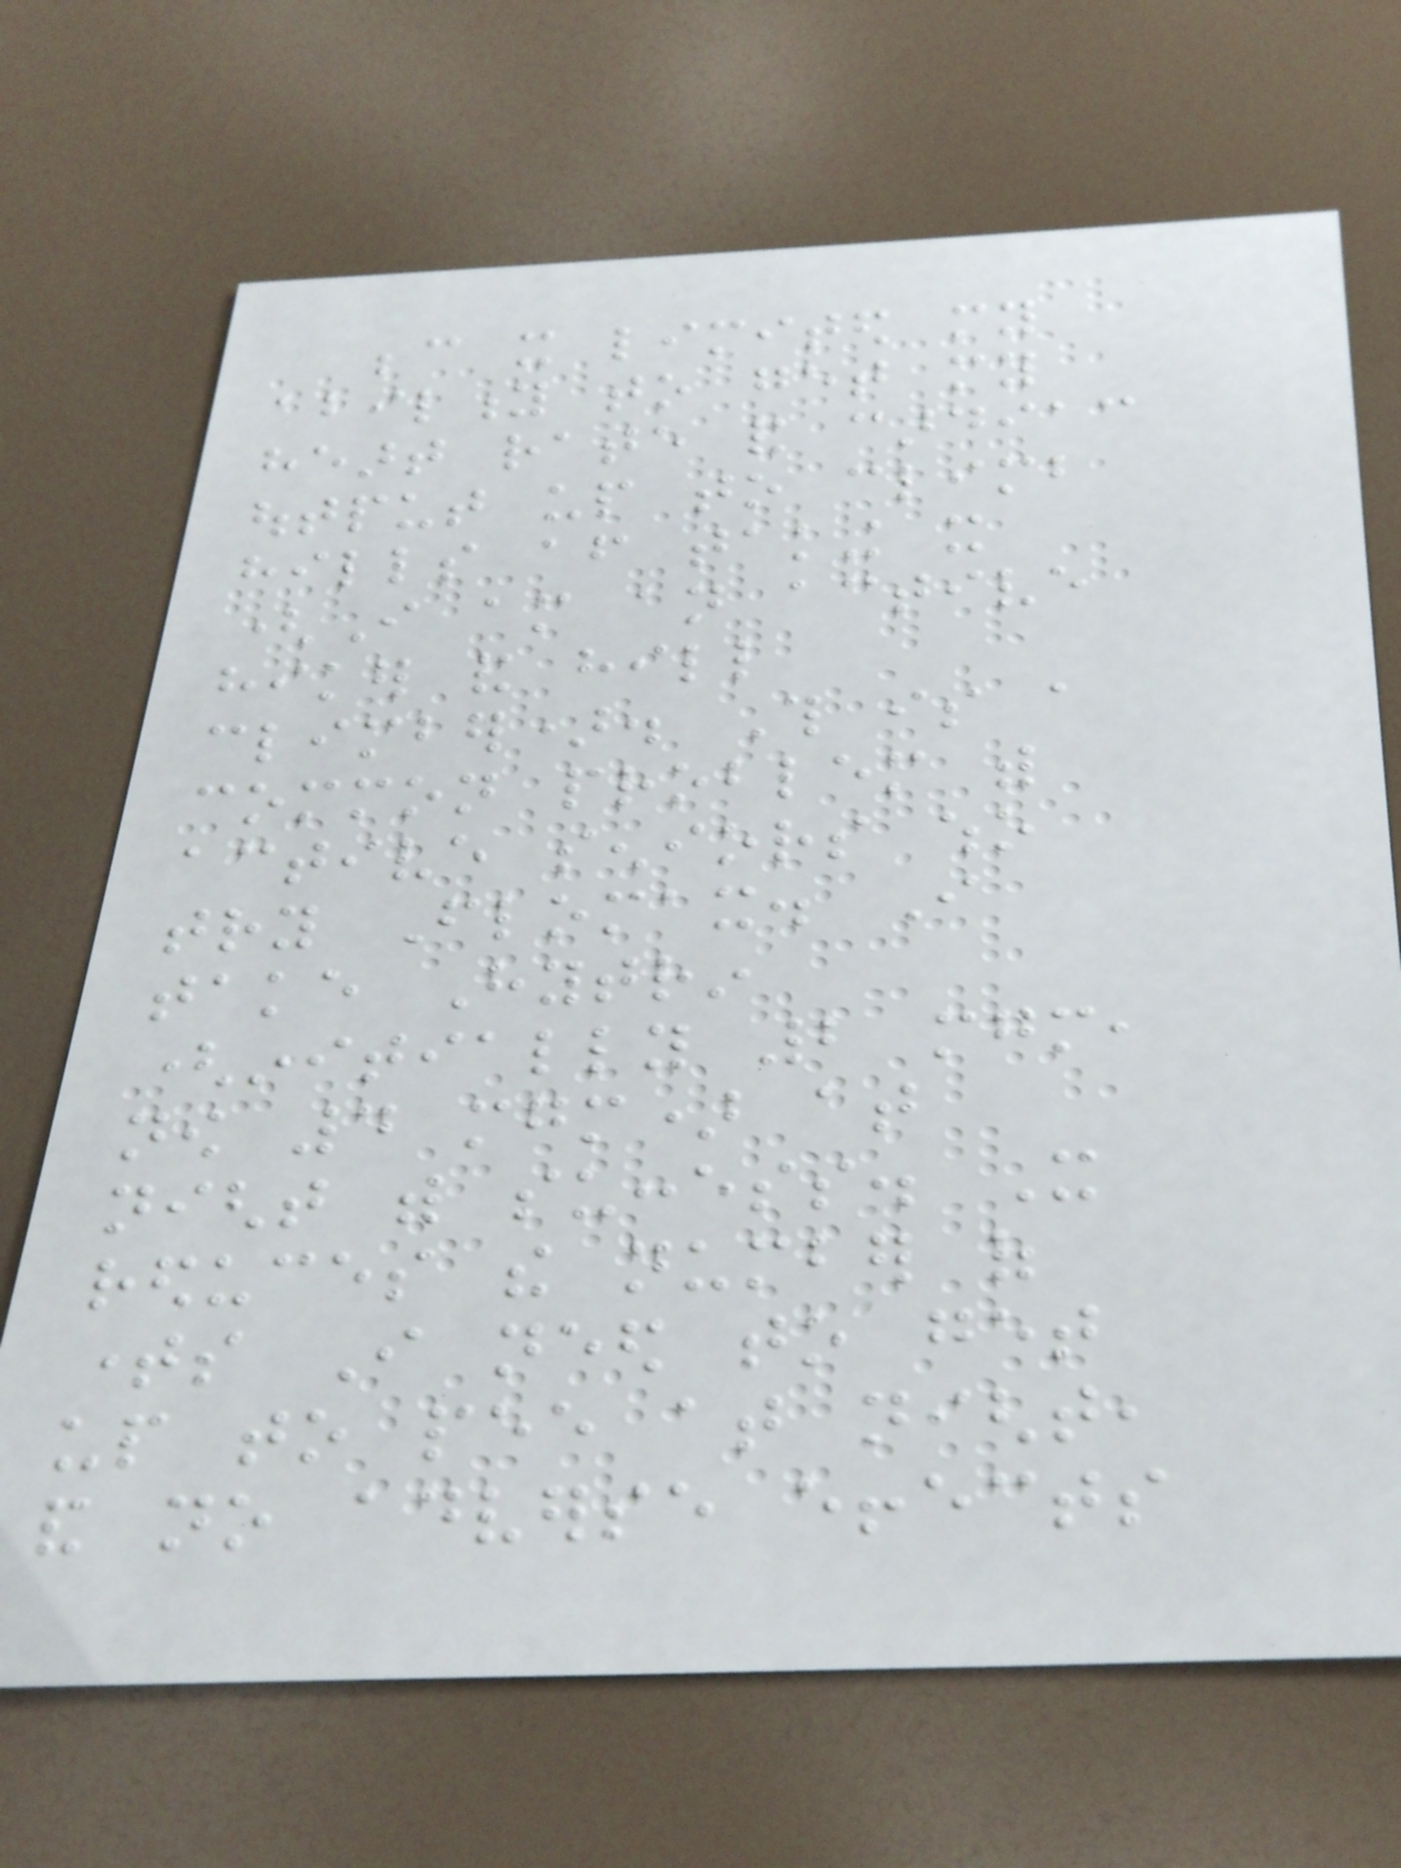because it limited my
ability to get my
heart rate and cardiac
output up to climb
hills after taking it
(I am an active
hiker and hill
climber). This is a
common problem with
active seniors who
try Flomax. I
take Hytrin
(initially 2 mgm,
now 4 mgm) at
night with success. It
reduces the number of
times I need to get
up to pee at night,
and no adverse effects
